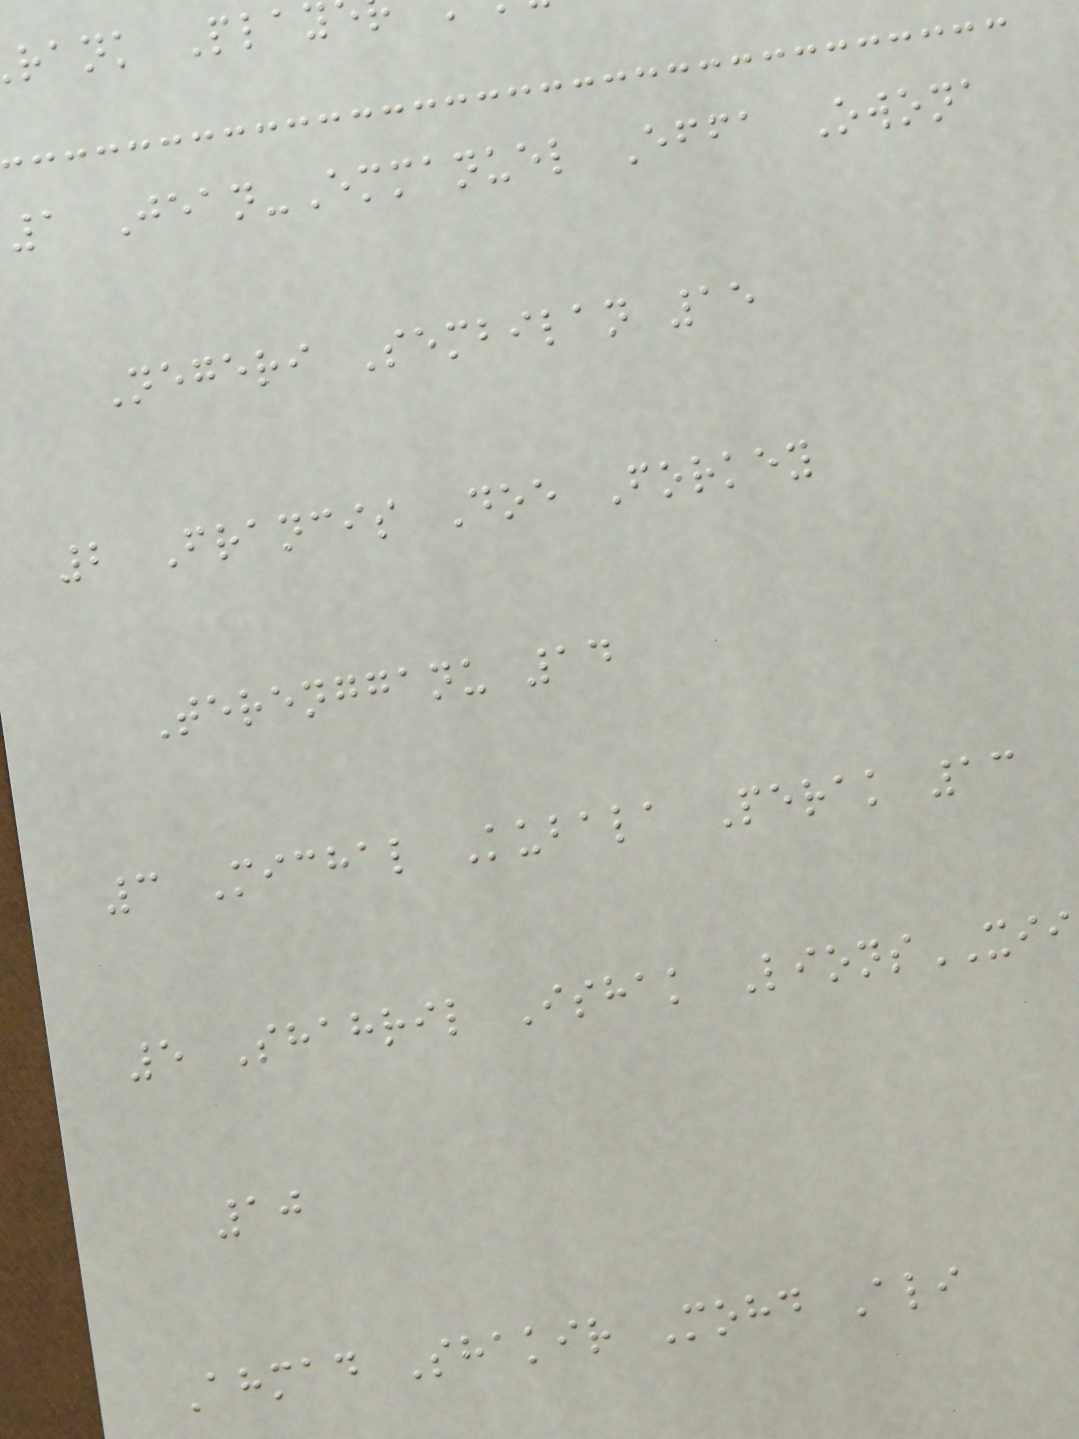rank Play
1 Jean-Emmanuel Effa Owona
Negeri Sembilan 15
2 Francis Doe Forkey
Terengganu 14
3 Michal Kubala Perak 13
5 Shahril Ishak LionsXII
10
Ahmad Shakir Mohd Ali
